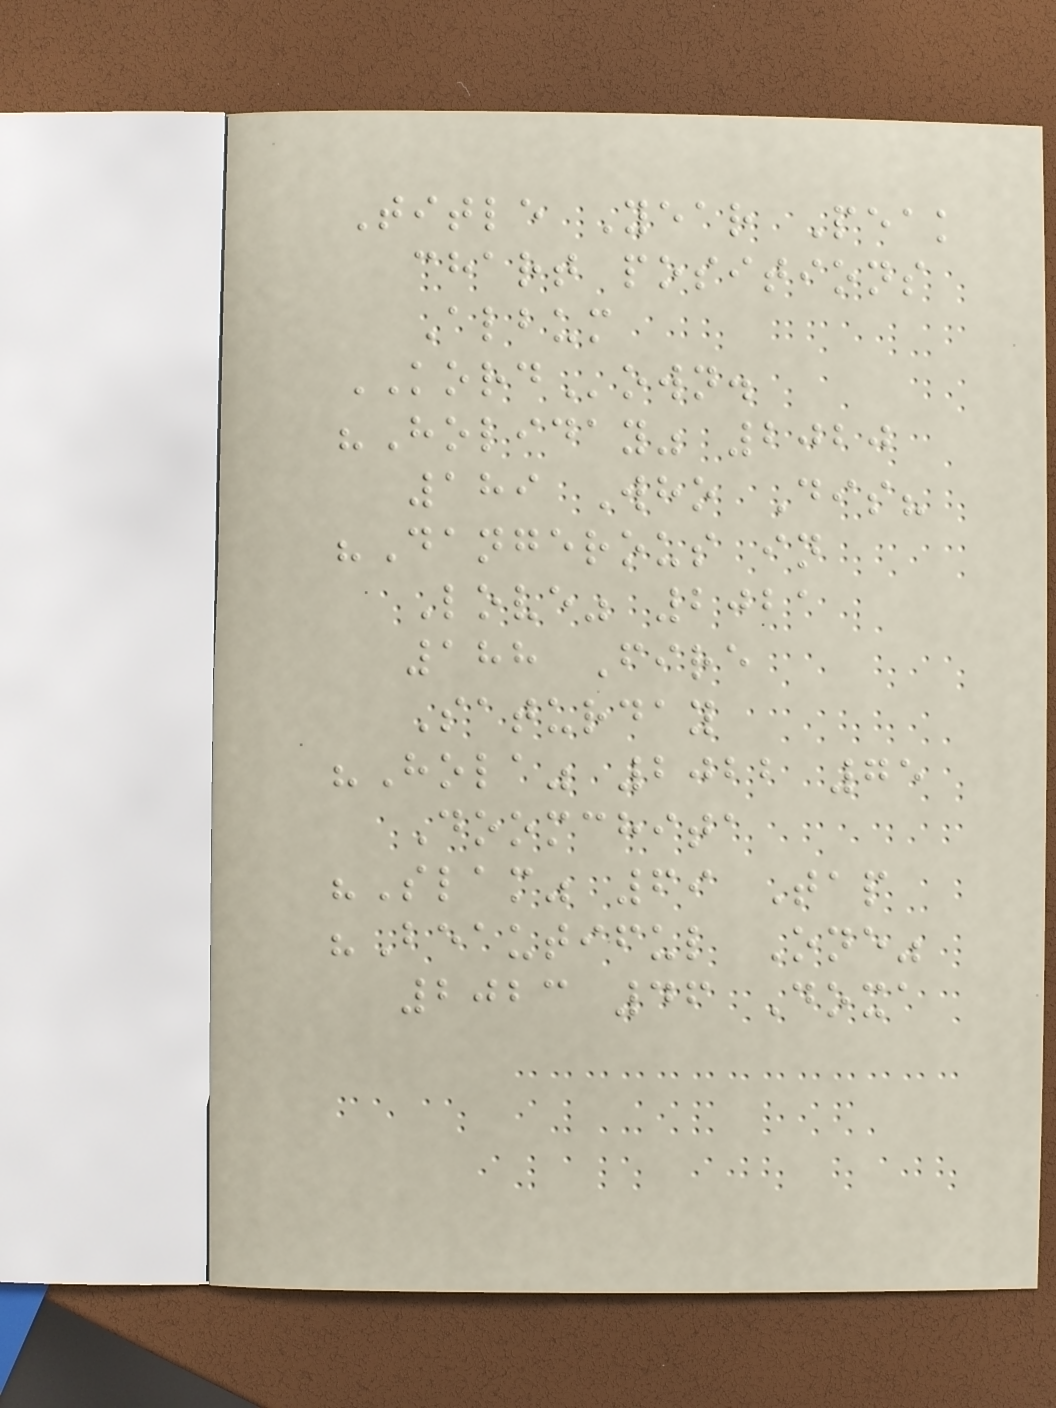Title Year Peak
chart positions
Album
KORDown.
"Holiday" 2020
189 Who Dis?
"Dangerous in
Love" 2021
188 Fire
Saturday
"Hola" 2022 75
Doomchita
"Slam" 69 Tap
"Beautiful One"
2023 46 Doxa
